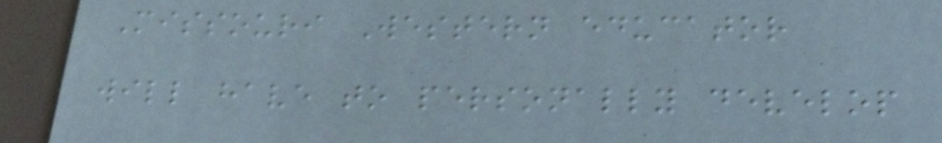Missouri Western educator
will have to personally develop
